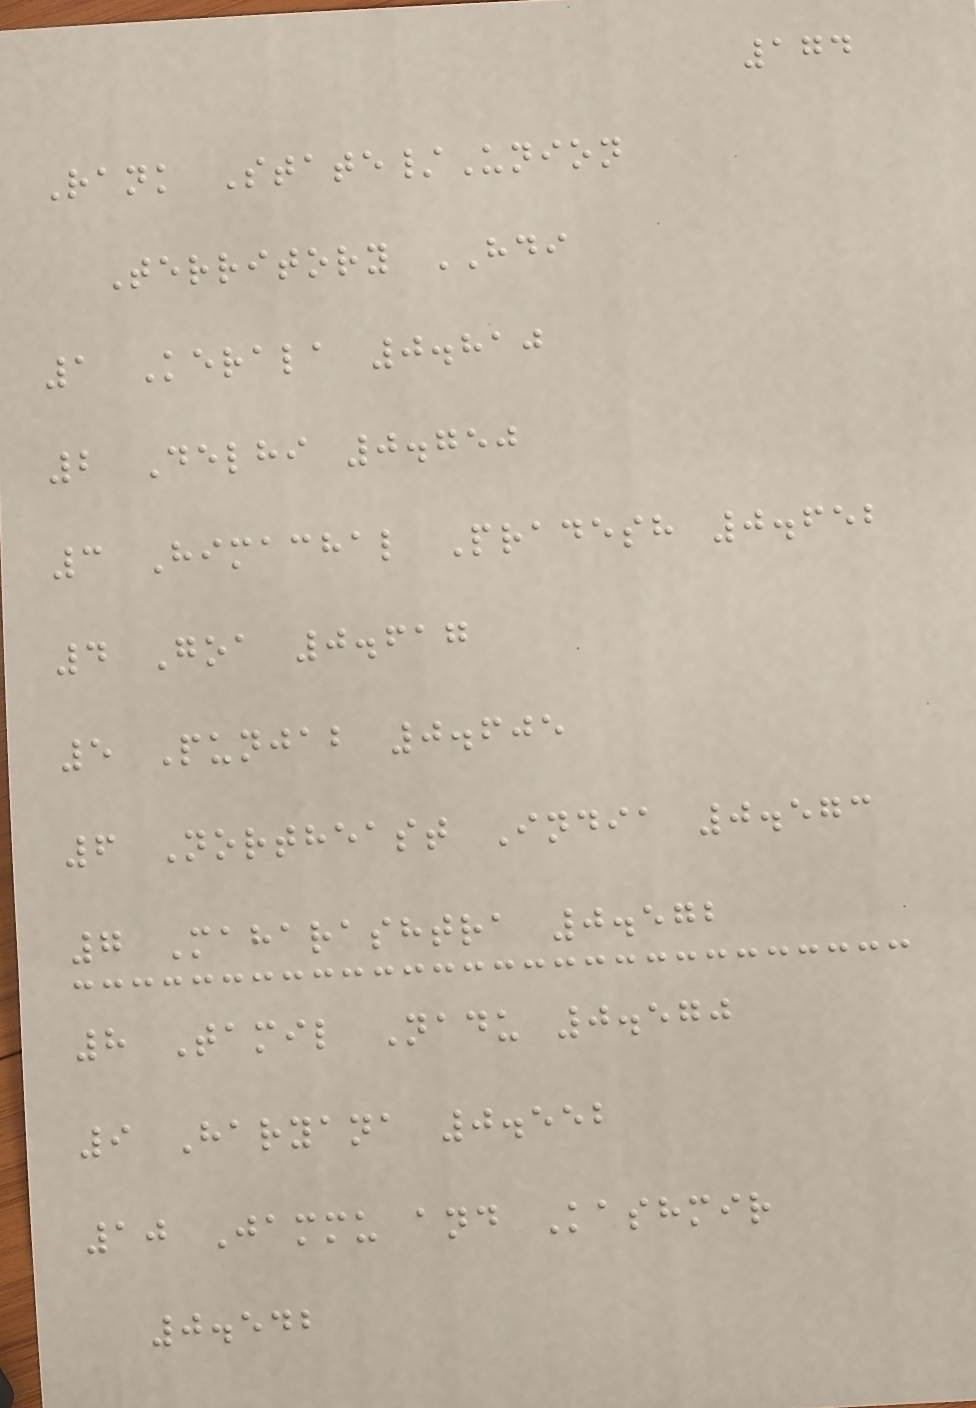174
Rank State/Union
Territory HDI
1 Kerala 0.810
2 Delhi 0.750
3 Himachal Pradesh 0.652
4 Goa 0.617
5 Punjab 0.605
6 Northeast India 0.573
7 Maharashtra 0.572
8 Tamil Nadu 0.570
9 Haryana 0.552
10 Jammu and Kashmir
0.542
